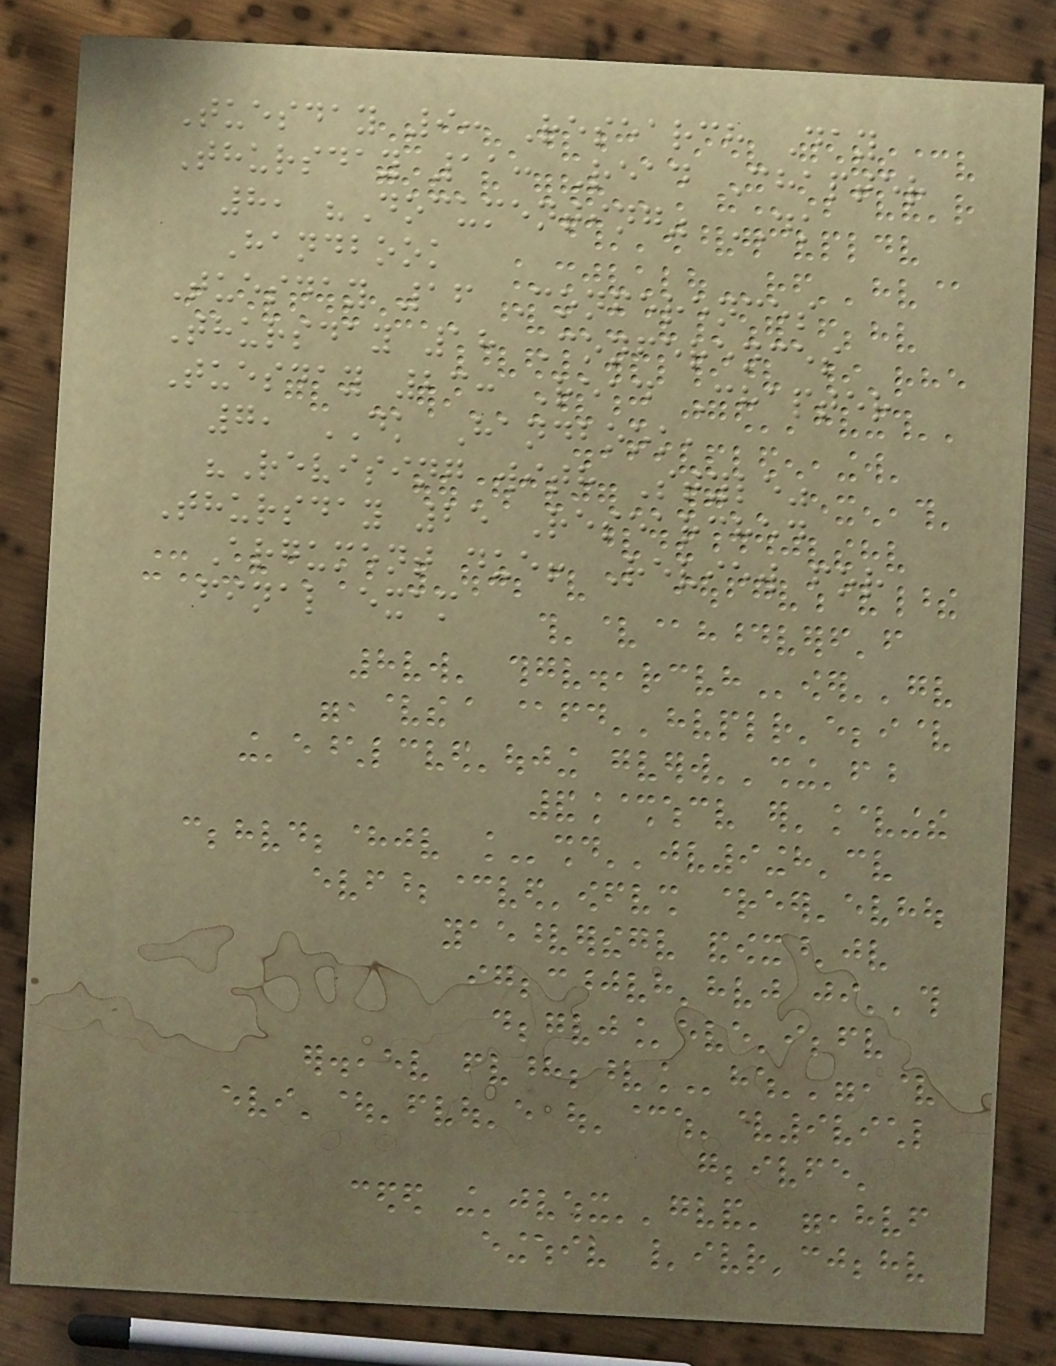Tuesday 9: Research Day
Thursday 11: Read Chapter
8, "Documenting" DK
Handbook
Tuesday 16 Conferences
Thursday 18 Conferences
Tuesday 23: Read Chapter
7, DK Handbook,
"Revising with Style"
Thursday 25 Researched
Argument due! Review for
final exam
